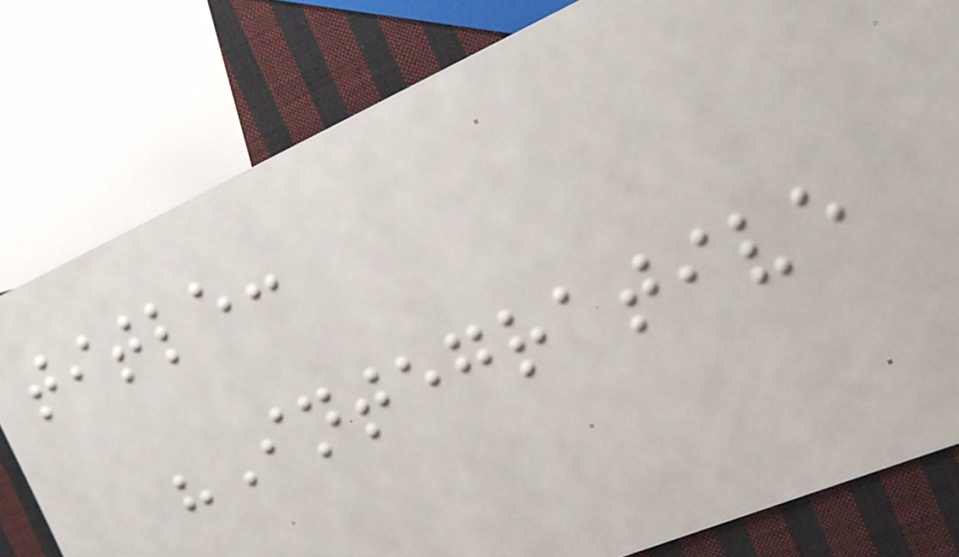title:
"Integrative
